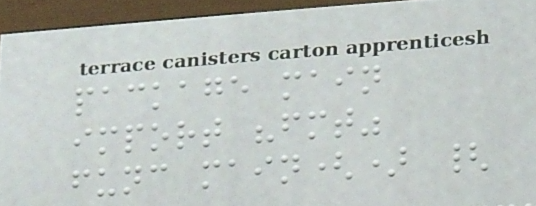package main
import "fmt"
func main() {
